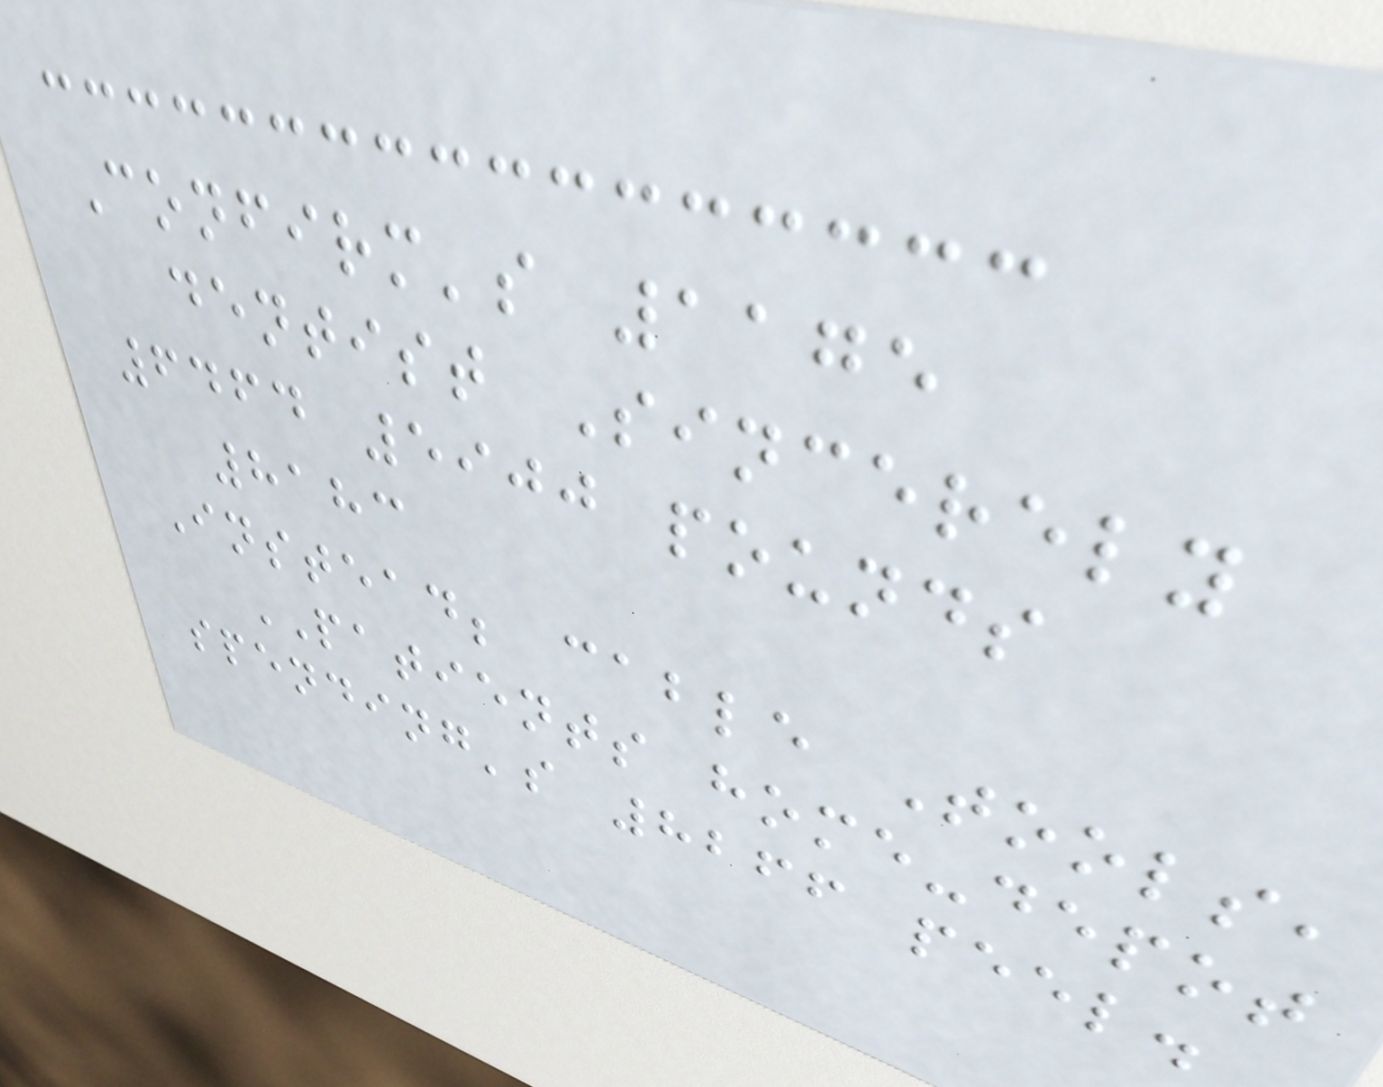Confirm's 1175
dentist Sincerely
6464 5900 pounds
8183
Instead; cable Tools,
PATIENTS home-depot
spending's 8266 peel.
